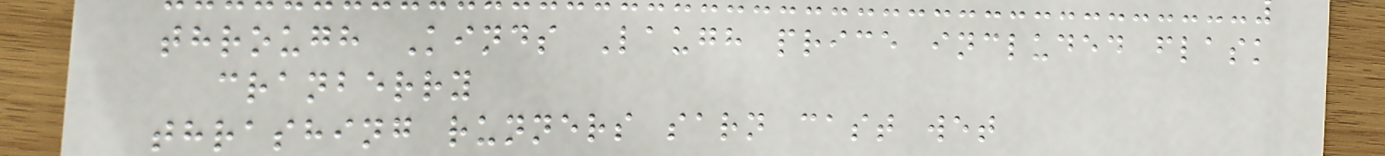through Kinds Laugh price included flask
cranberry
thrashing runners sarn cast wet
